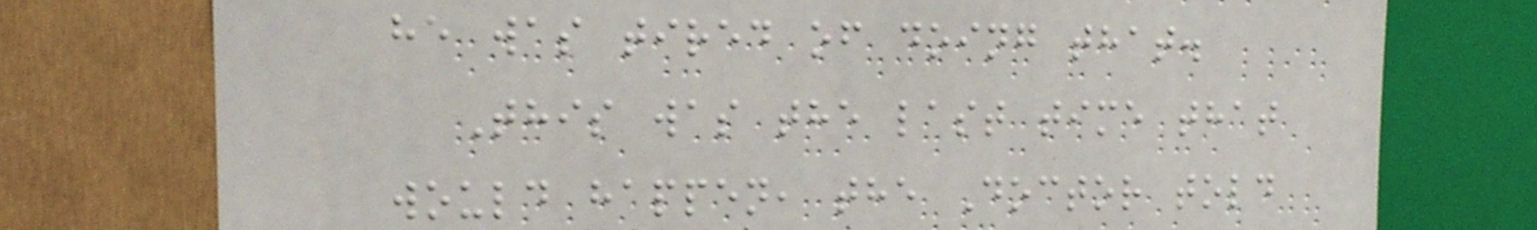he was tired of doing that.
This was the last time that
would happen, the Doctor told
